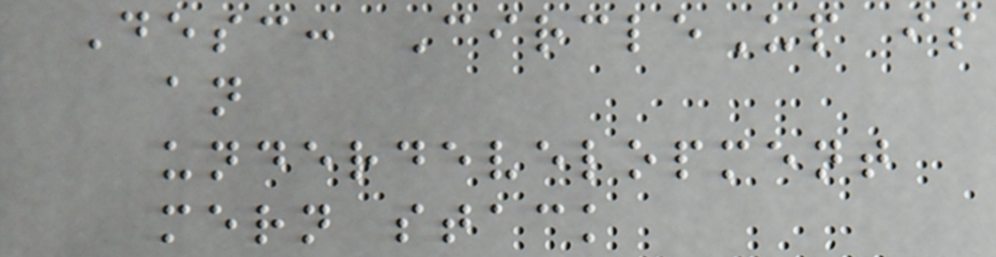Desc: CircleUp is
an
underdevelopment
mern stack
